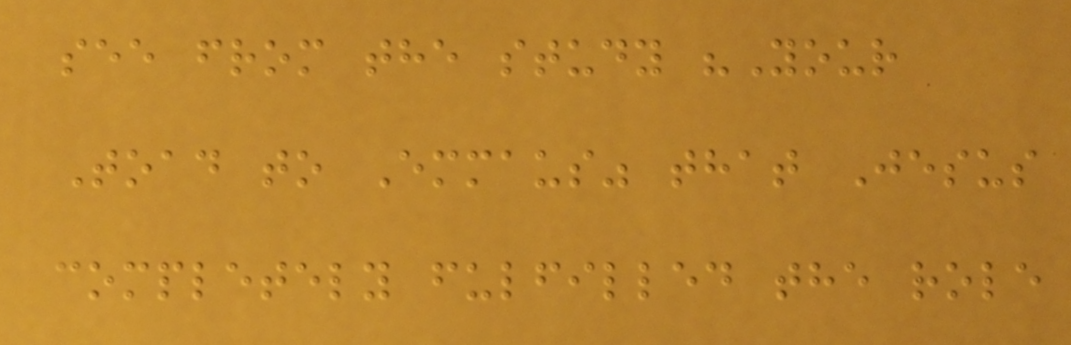see from the study "Your
Toad to Emmaus" that Jesus
completely fulfilled the role
